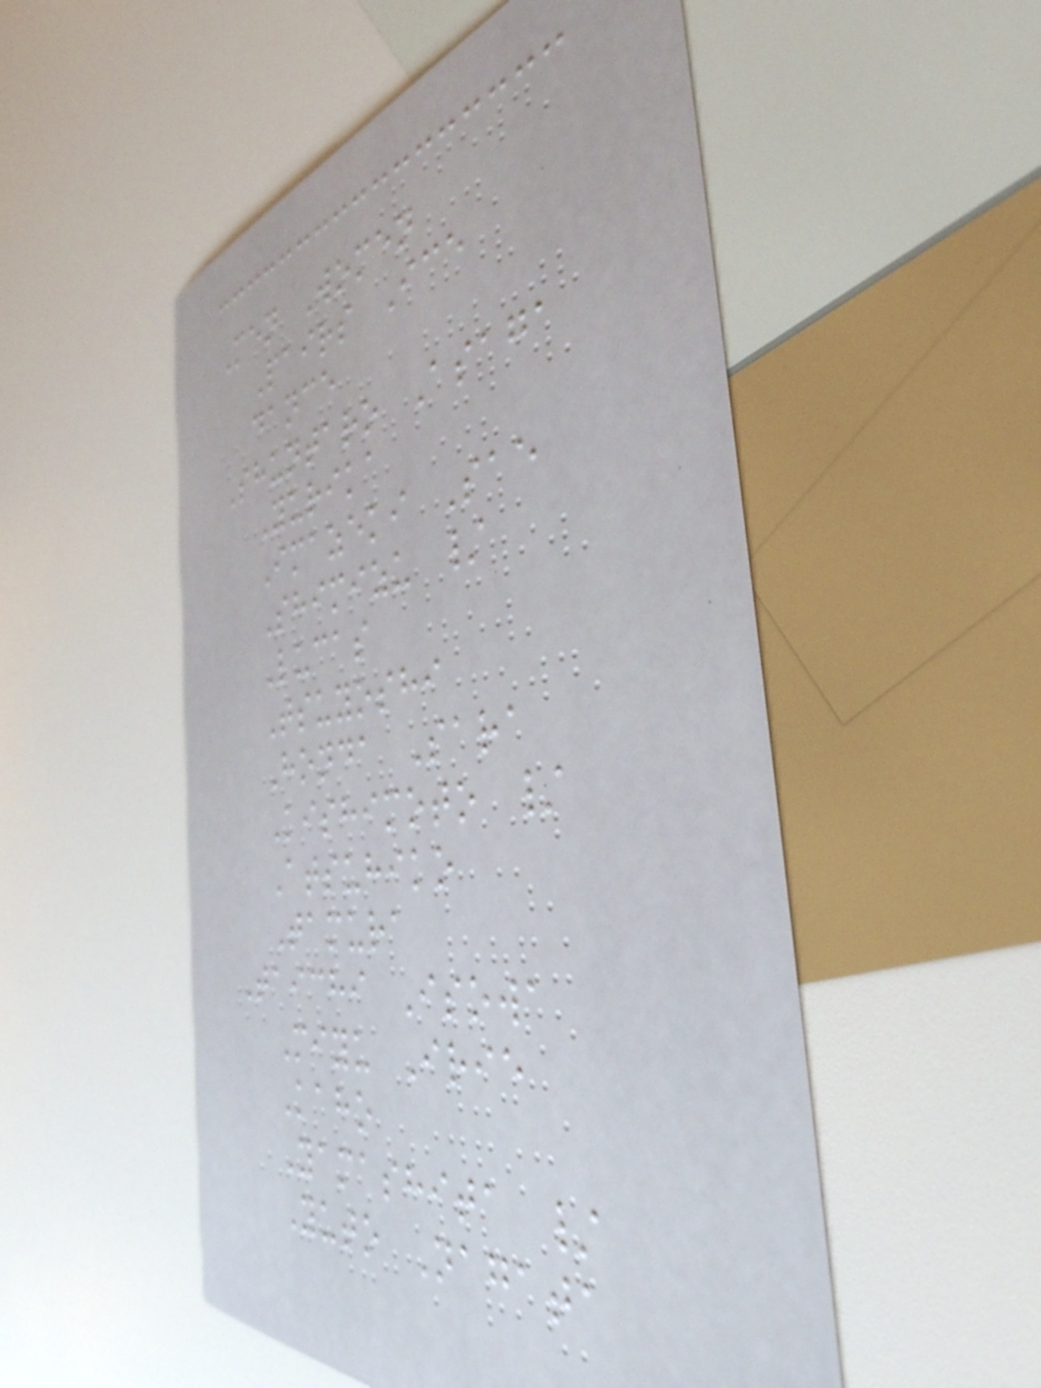Men Women
Pairs Ice
dance
Shuntaro Asaga
Yurika
Imazeki Sae
Shimizu /
Lucas
Tsuyoshi
Honda Sara
Kishimoto /
Atsuhiko
Tamura
Taichi Isowa
Miyu Irie
Kaho
Yamashita /
Yuto Nagata
